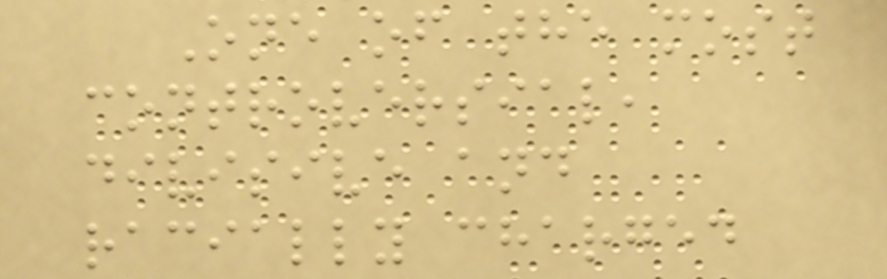One of the most
controversial,
divisive and
racially charged
